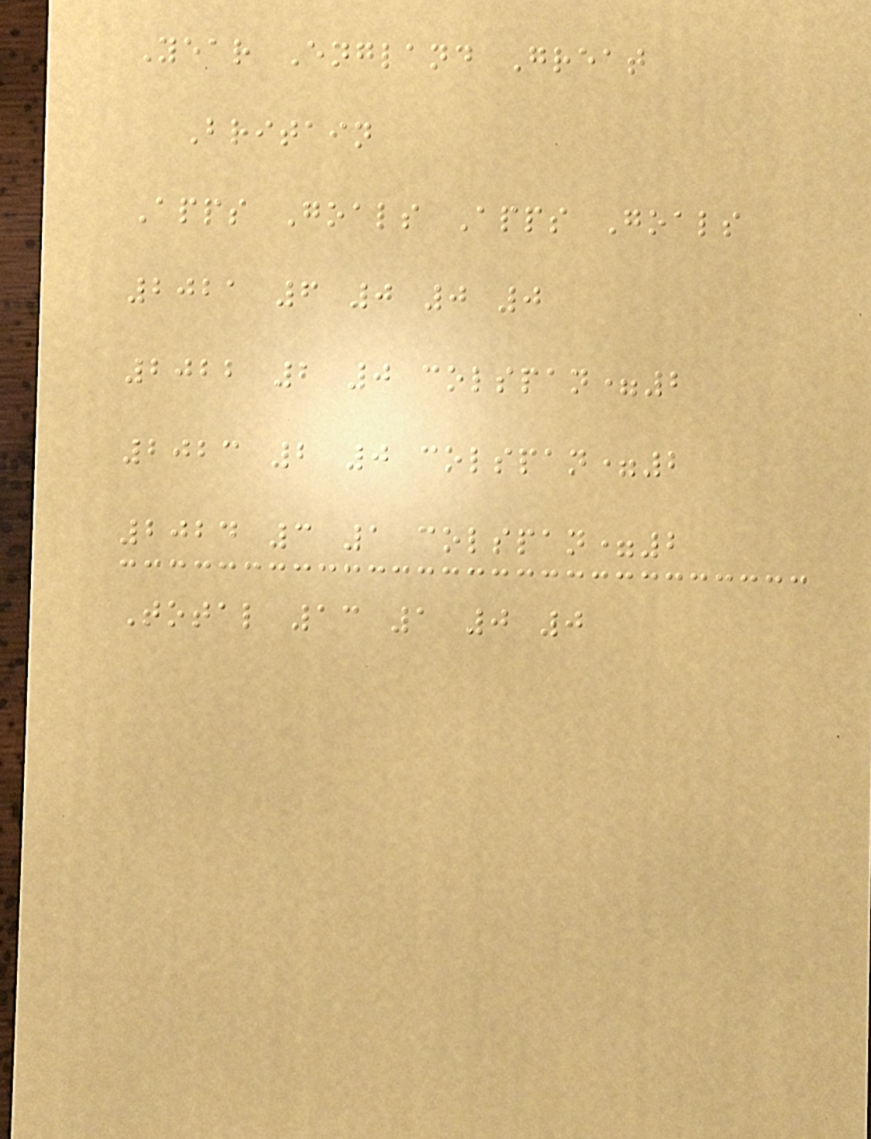Year England Great
Britain
Apps Goals Apps Goals
2021 6 0 0 0
2022 2 0 colspan=2
2023 2 0 colspan=2
2024 3 1 colspan=2
Total 13 1 0 0
